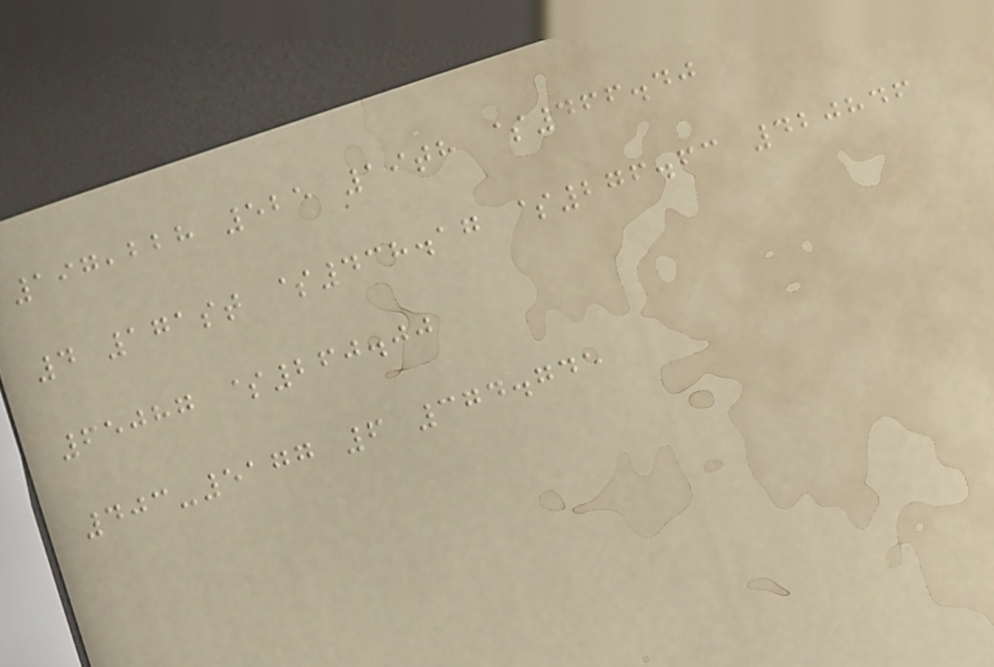197,228 525 19th $466.40
4 171st $438.17 $276.63 420846
65087 $260.00
403-5177 6 374.745
